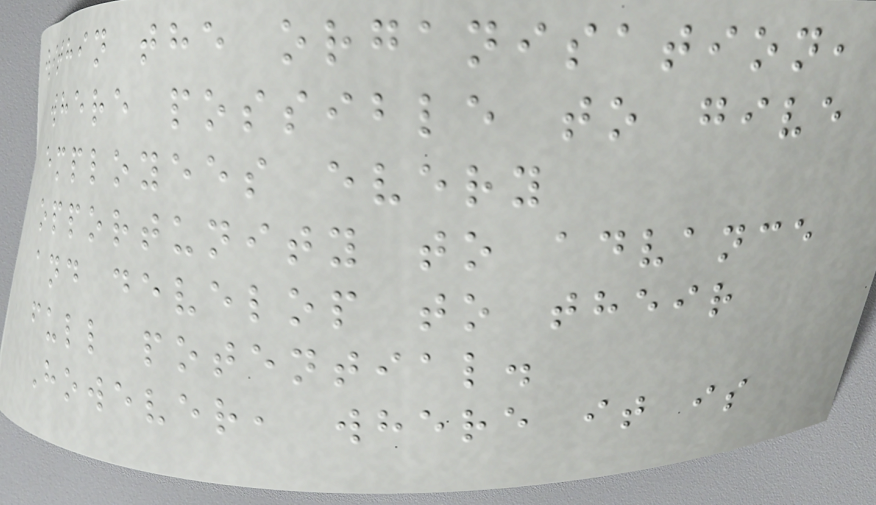within the organisation,
where possible to give
employees every
opportunity to advance
and develop to their
full potential.
However, where it is
